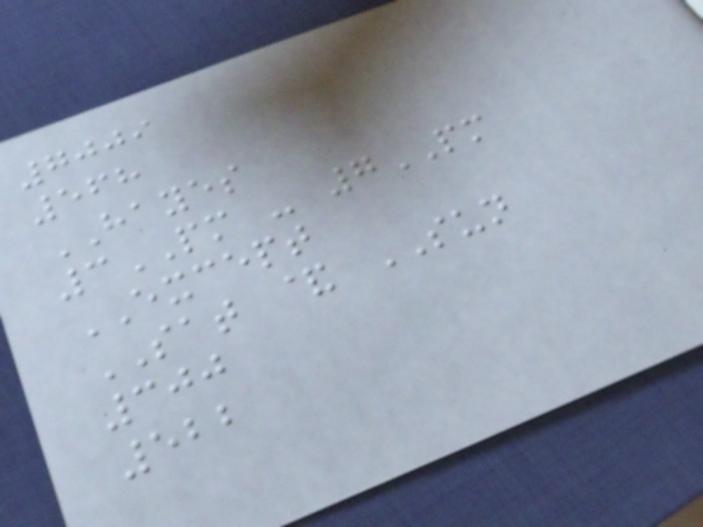7009
568
HAYES
3PM - 7PM
EXCEPT
SAT & SUN
300
522
